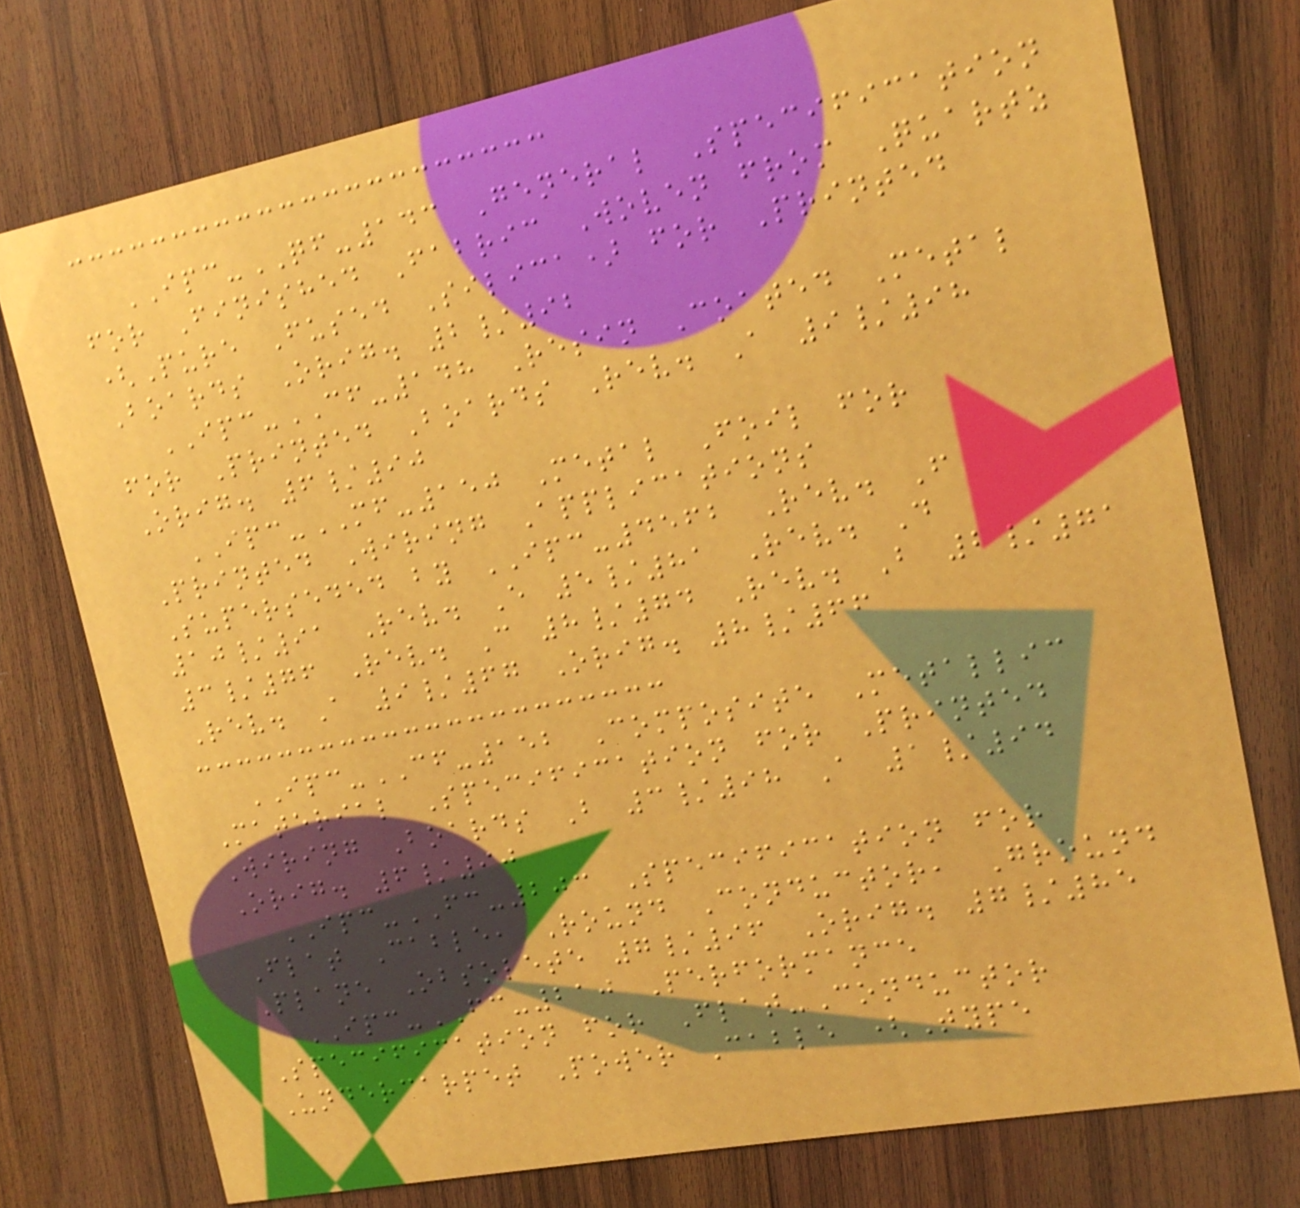IPC-QF-143 General Specification
for Finished Fabric Woven from Quartz
(Pure Fused Silica) for Printed
Boards Orig. 2/92
IPC-CF-148 Resin Coated Metal
for Printed Boards Rev. A 9/98
Orig. 6/90
IPC-MF-150 Metal Foil for
Printed Wiring Applications
Superseded by IPC-4562 Rev. F
10/91 Rev. E 5/81 Rev. D
3/76 Rev. C 8/74 Rev. B 2/71
Rev. A 9/67 Orig. 8/66
IPC-CF-152 Composite Metallic
Material Specification for Printed
Wiring Boards B 3/98 A 1/94
Orig. 6/90
IPC-FC-203 Specification for
Flat Cable, Round Conductor, Ground
Plane Obsolete 7/96 Orig. 7/85
IPC-FC-210 Performance
Specification for Flat-Conductor
Undercarpet Power Cable (Type
